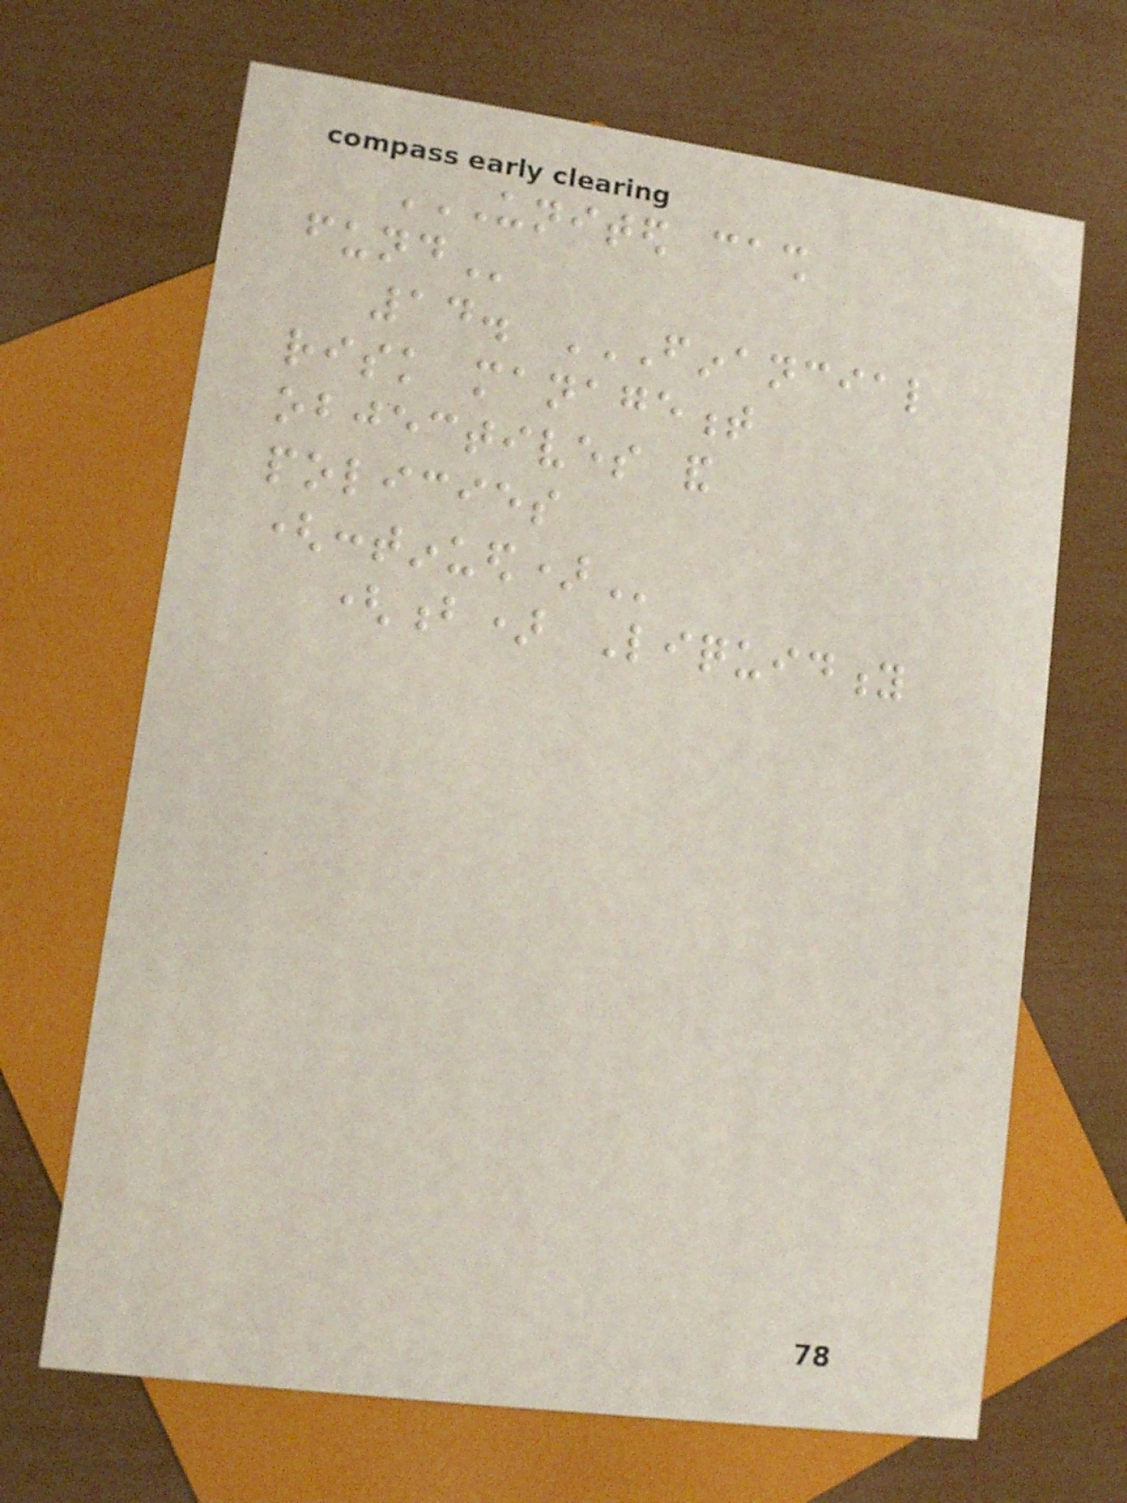UNITED CASH
FUND
14. FINANCIAL
RISK MANAGEMENT
OBJECTIVES AND
POLICIES
(CONTINUED)
(b) Liquidity
